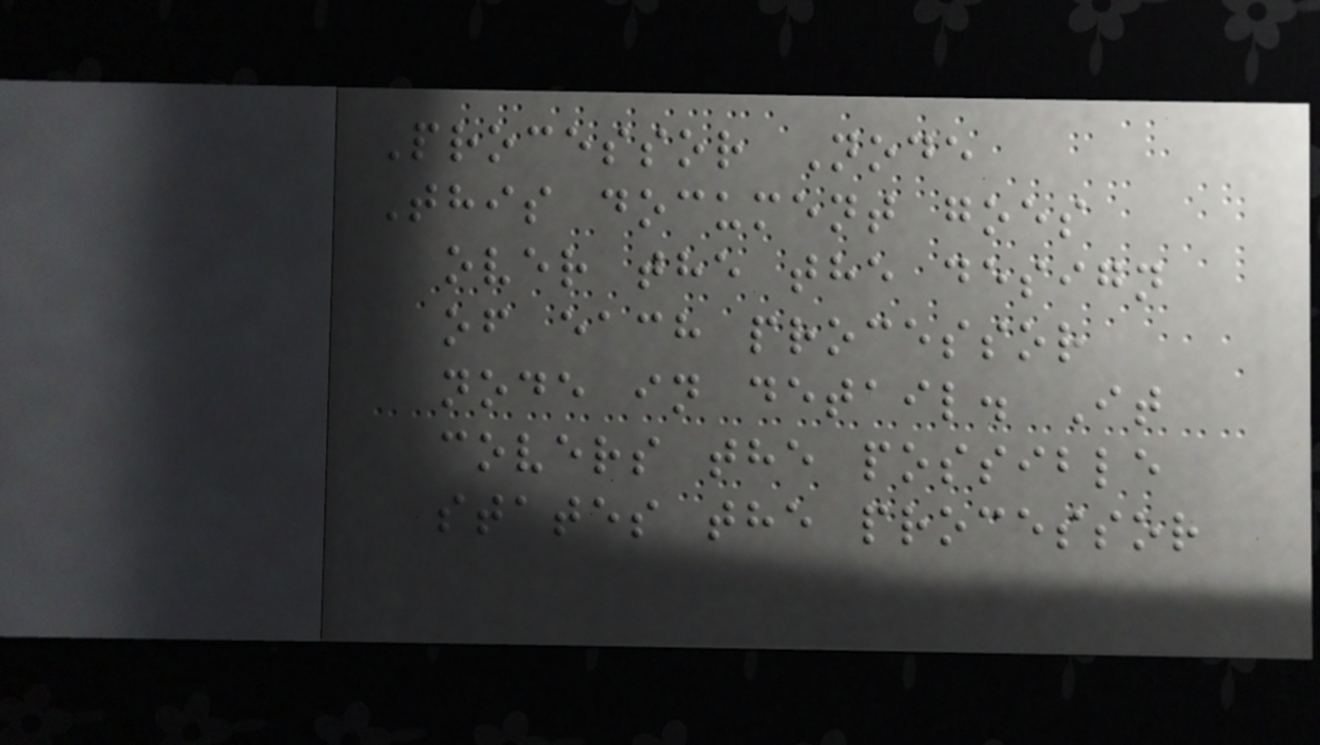Processor Node
This document goes
over the the design
of each processor
node in detail. It
covers the possible
states the processor
